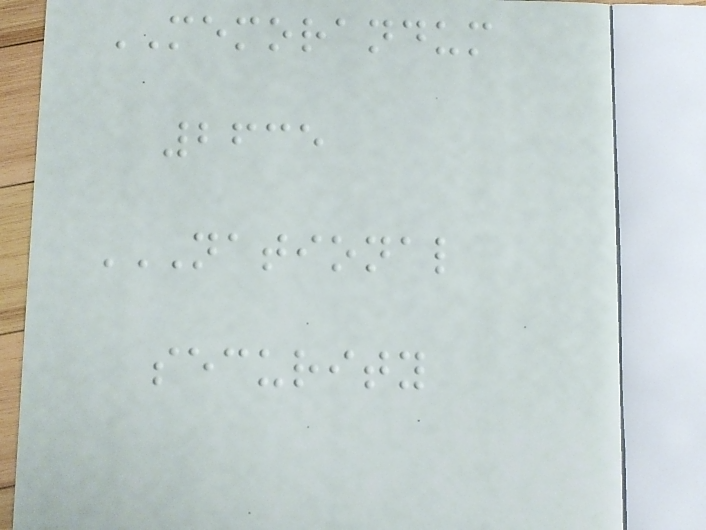MEMORANDUM
2635
NATIONAL
SECURITY
